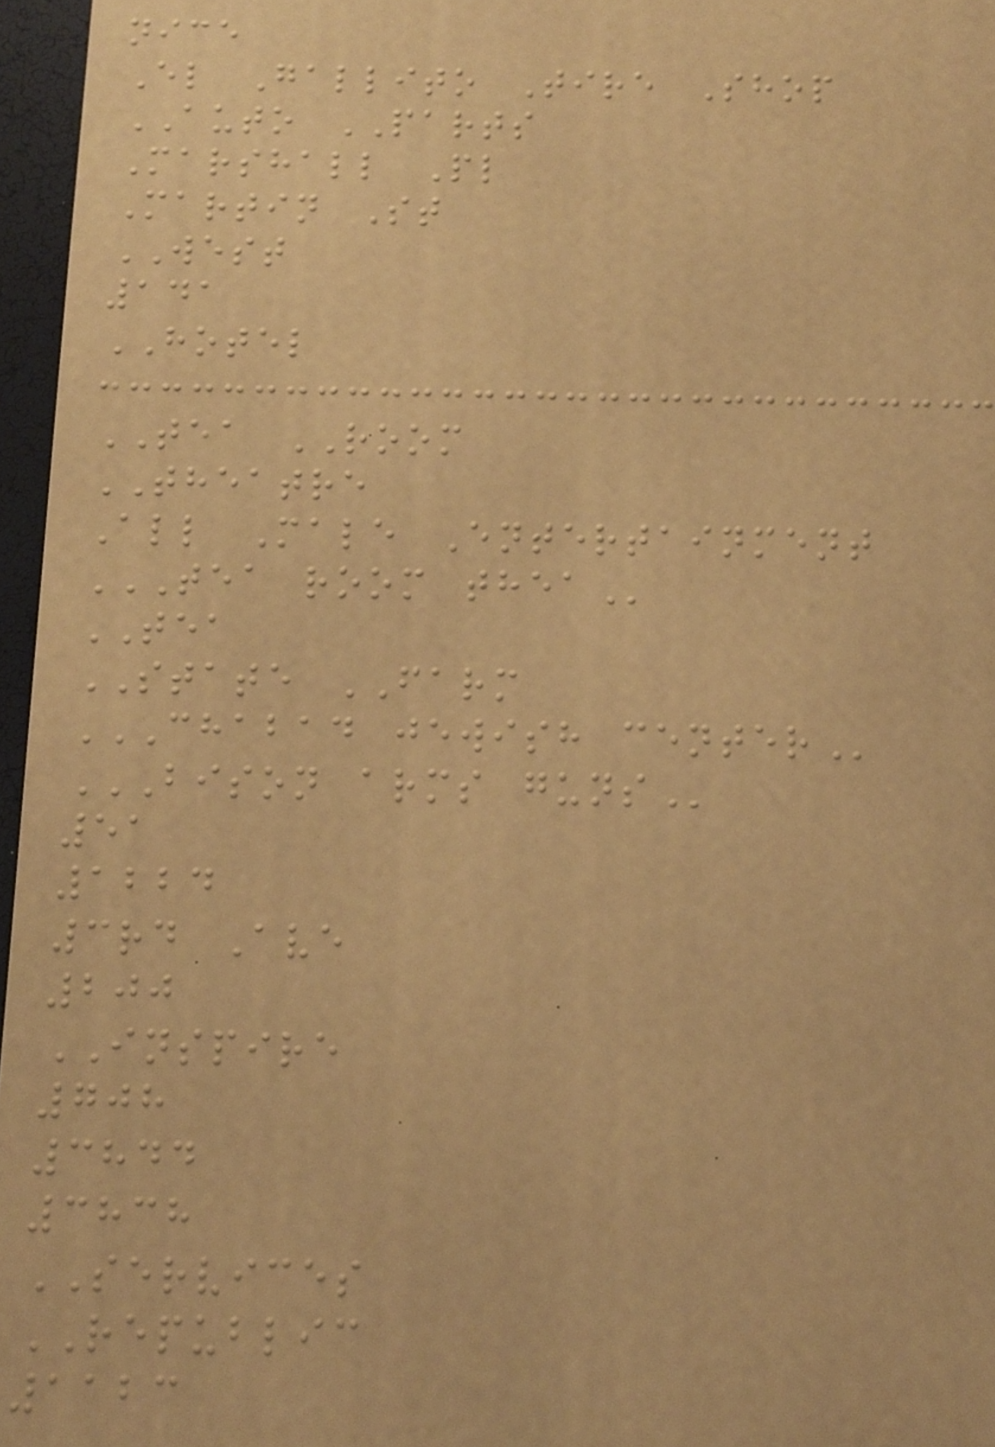nice
El Gallito Tire Shop
AUTO PARTS
Marshall Pl
Martin St
WEST
141
HOTEL
TEA ROOM
THEATRE
All Male Entertainment
TEA ROOM THEA
TEA
STATE FARM
CHABAD JEWISH CENTER
BISON ARMS GUNS
51
1224
3rd Ave
200
INSPIRE
708
3844
3838
SERVICES
REPUBLIC
1123
